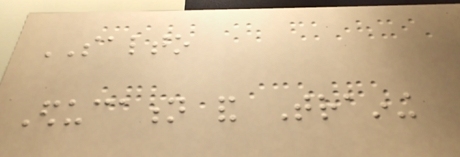SALTO
Education and Training
